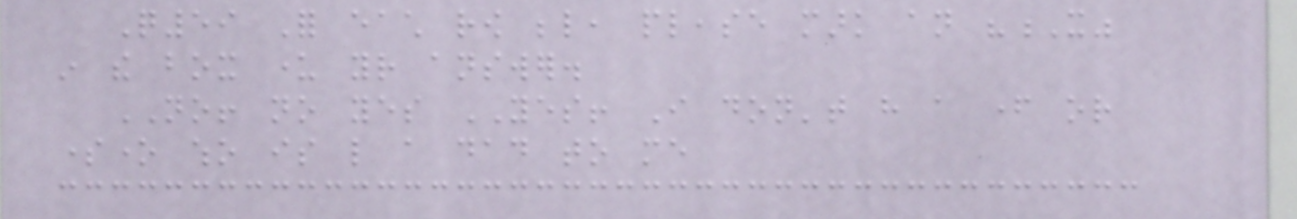Q59 For each row below, please mark an "X"
in the box under your answer.
NO! no yes YES! I don't have a father or
someone who is like a dad to me
